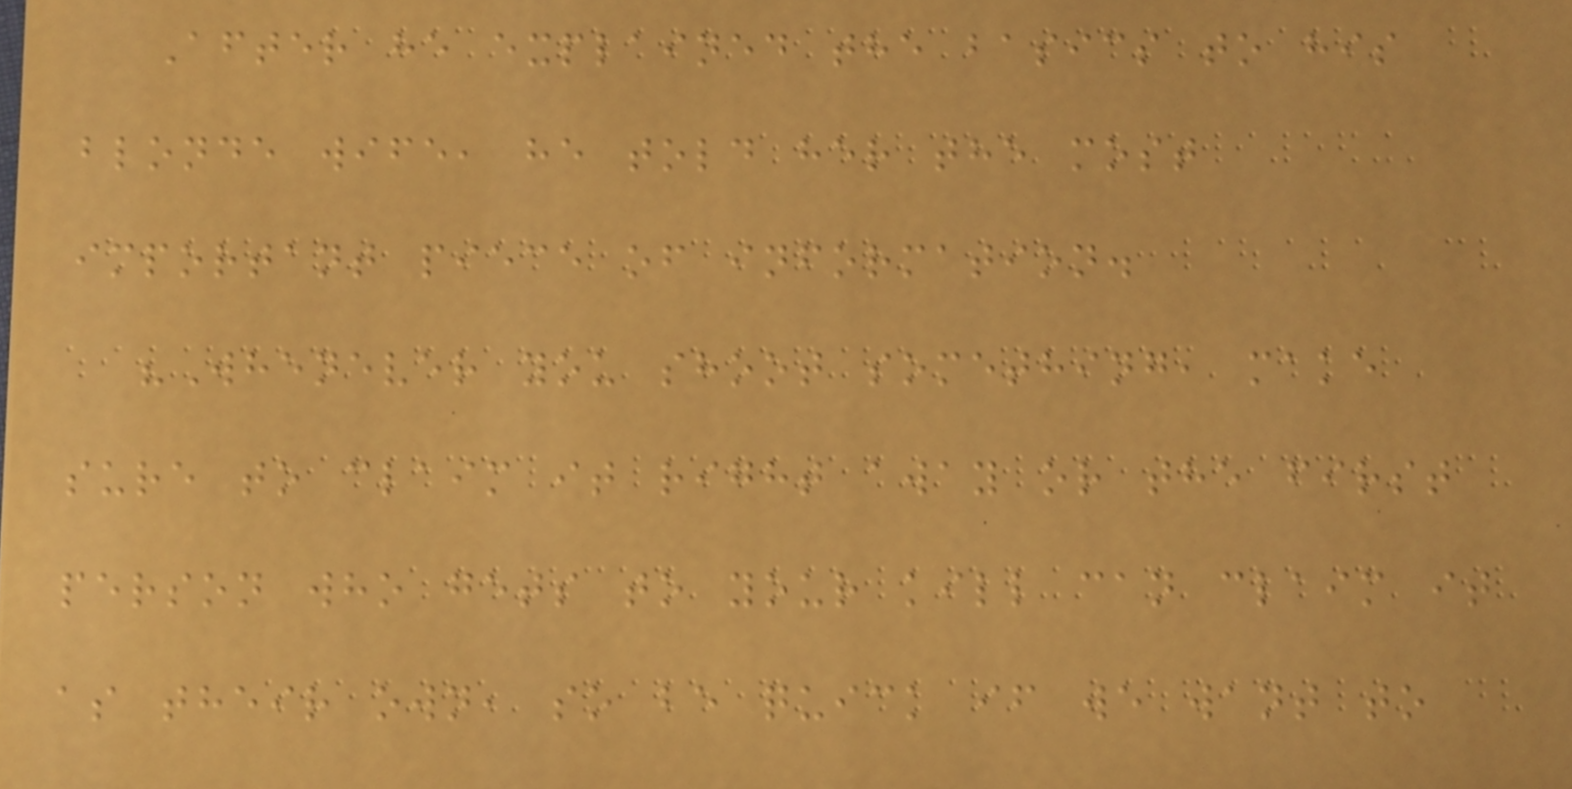After he explained the basics to his
blonde wife, he told her the most
important piece of information.
"Whenever you shoot something, make
sure to claim it right away or the first
person who gets to your kill can claim it
as their own, so be quick if we want to
